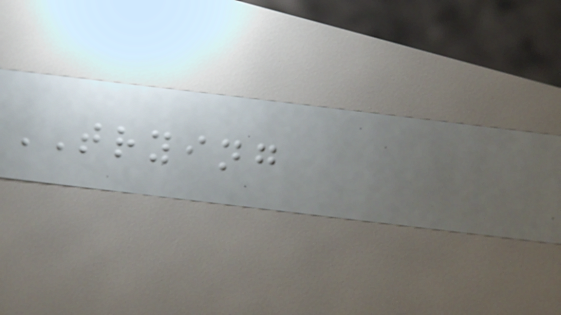TRYING
